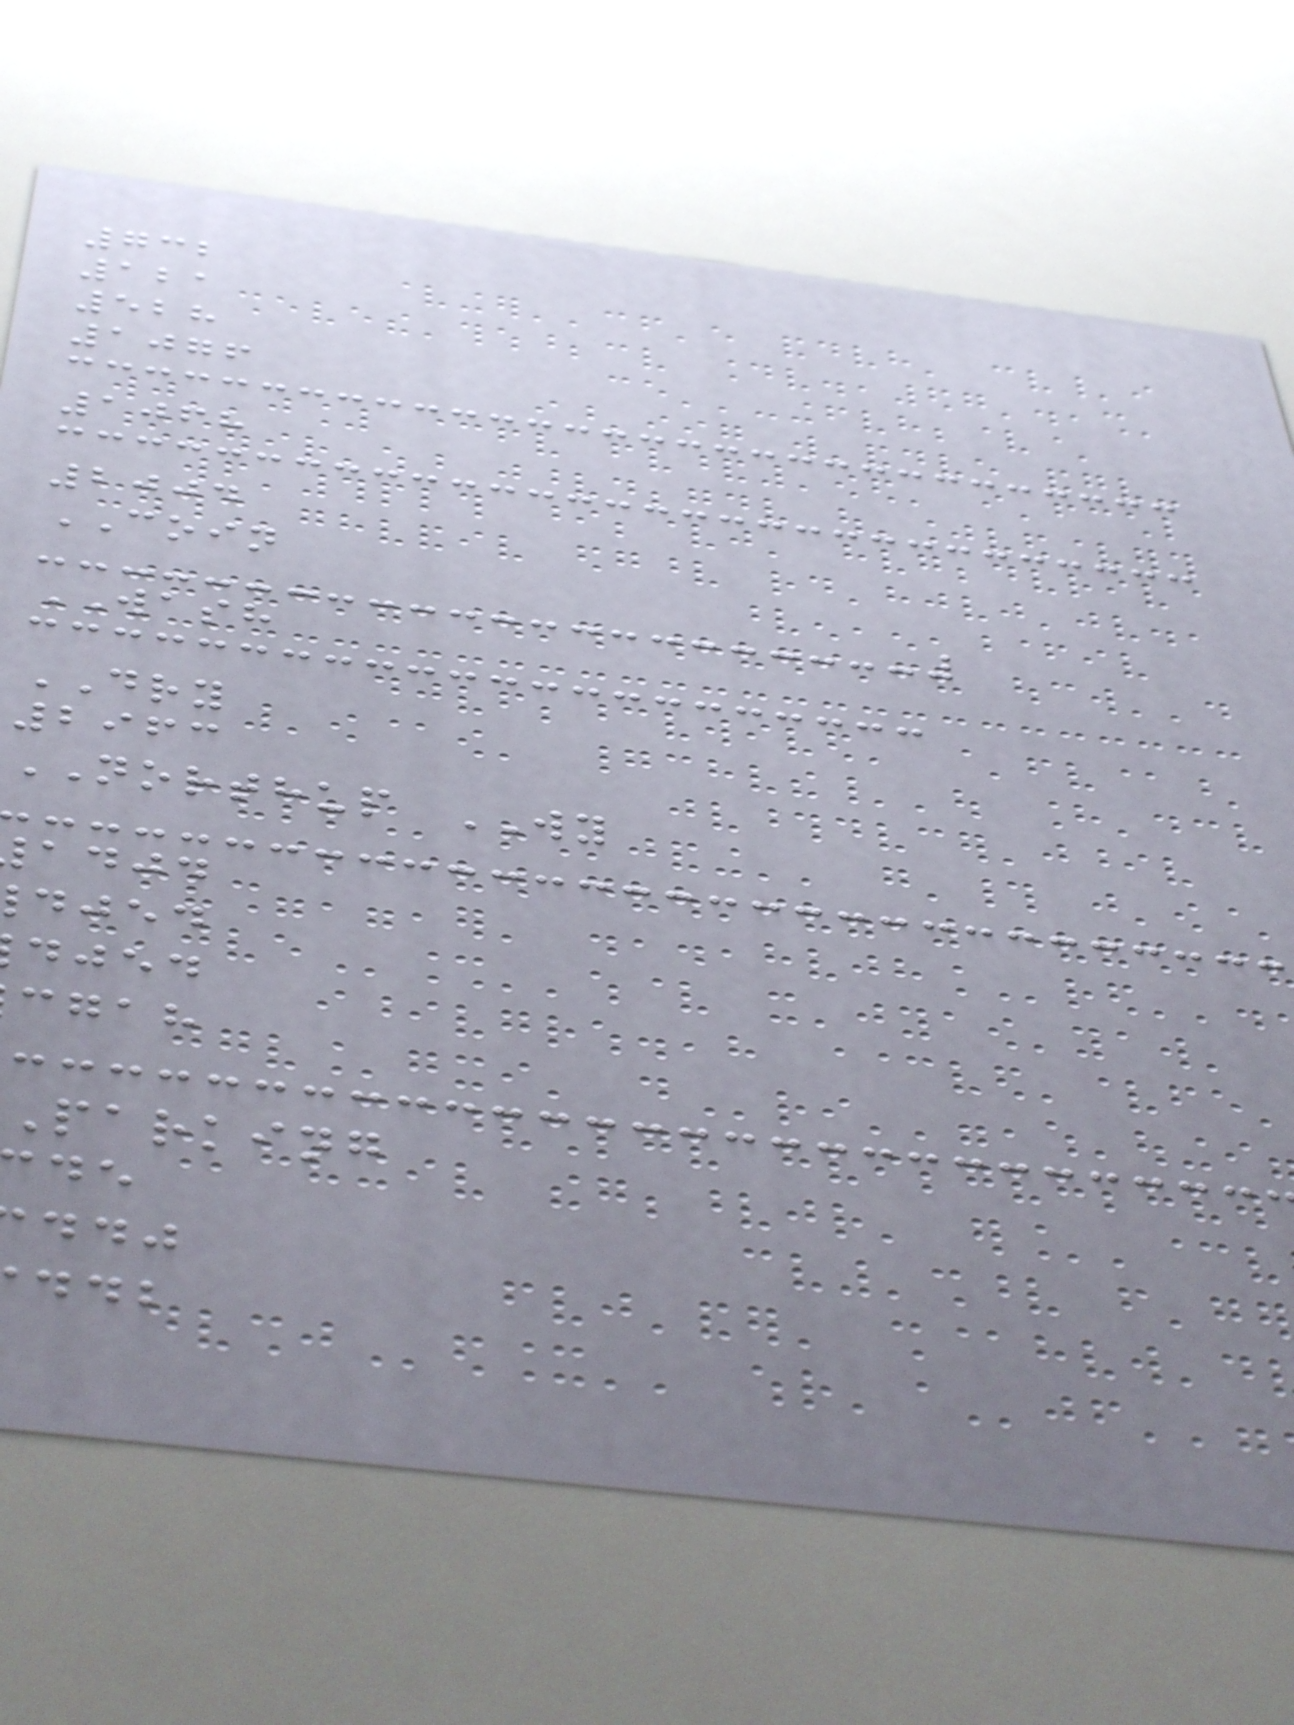732
121
528
1076
1068
2004
COIN
WASH
DRY
2963
NORTHUP WY
adjd
djed
djed
cgah
parking
